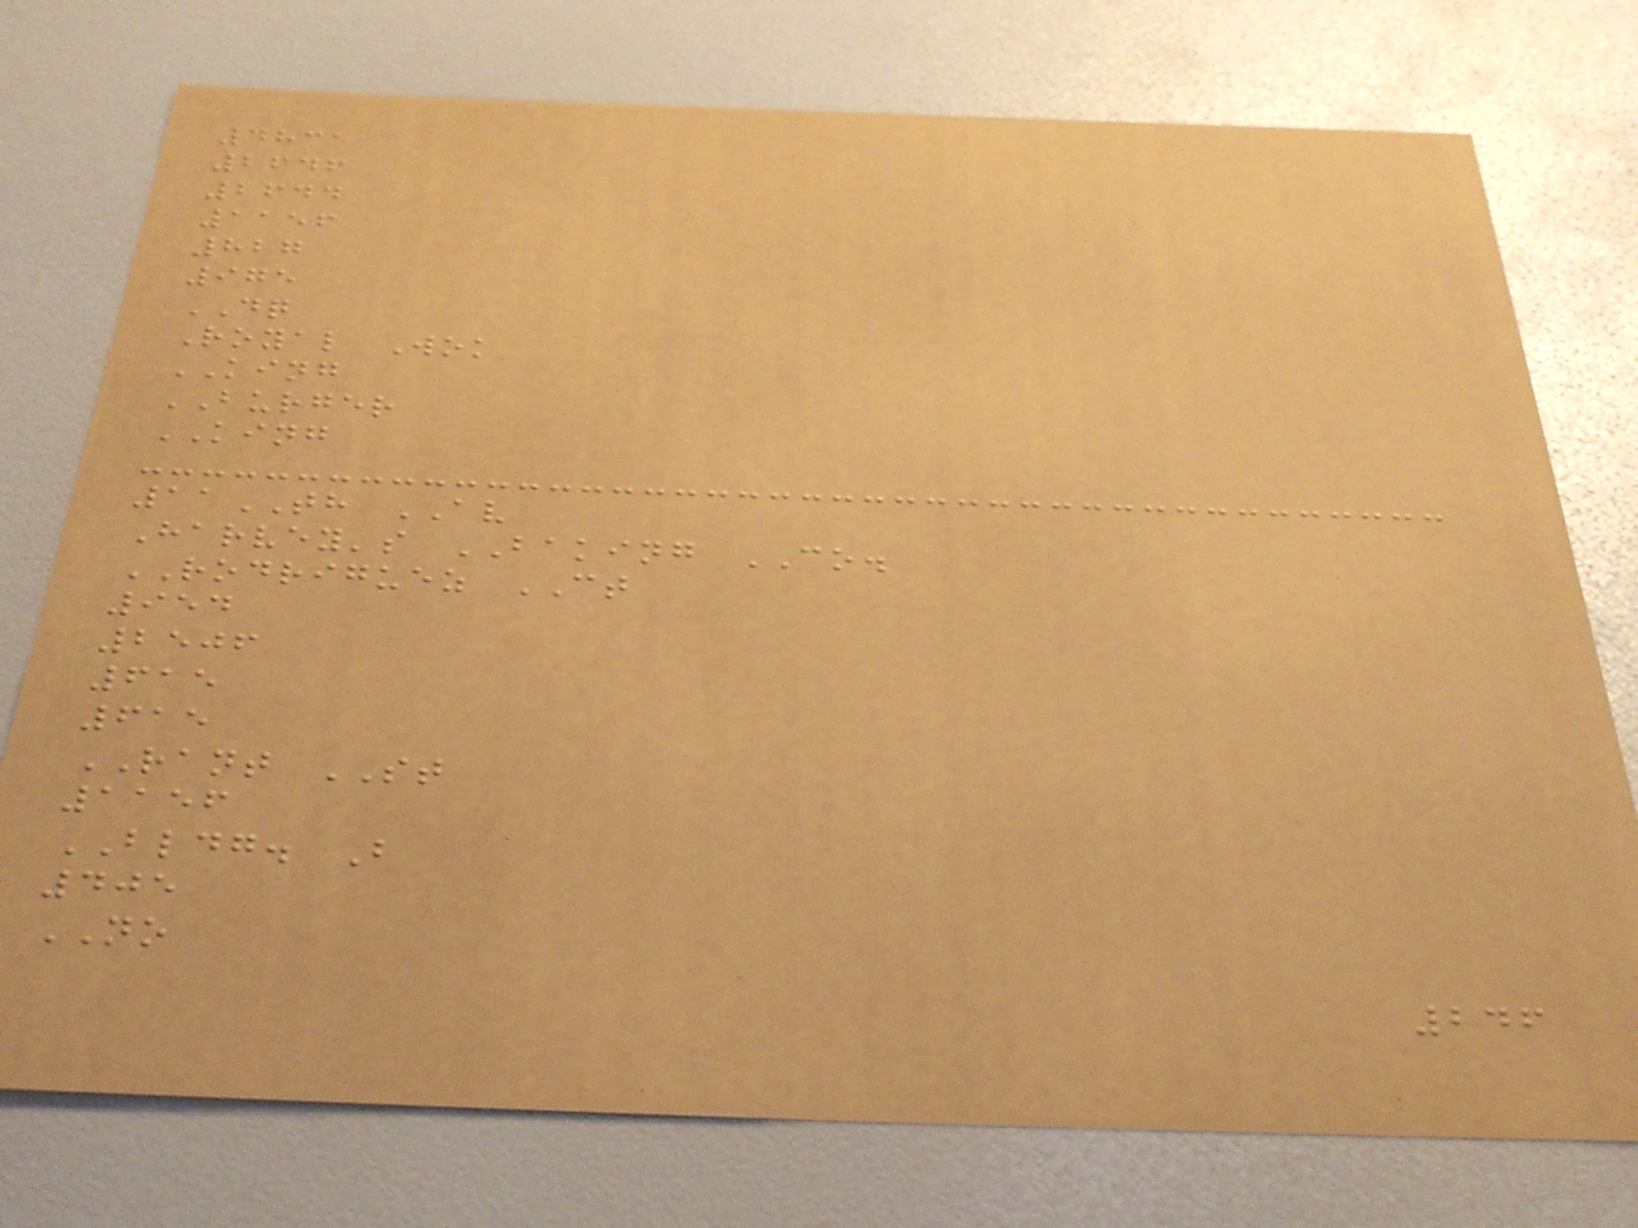4831
2646
2644
1156
827
975
DQ
Royal Wok
KING
BURGER
KING
11TH AV
Harvey's BAKING CO.
RODRIGUEZ CT
954
2506
615
615
RANT ST
1156
BLDG. B
405
NO
246
